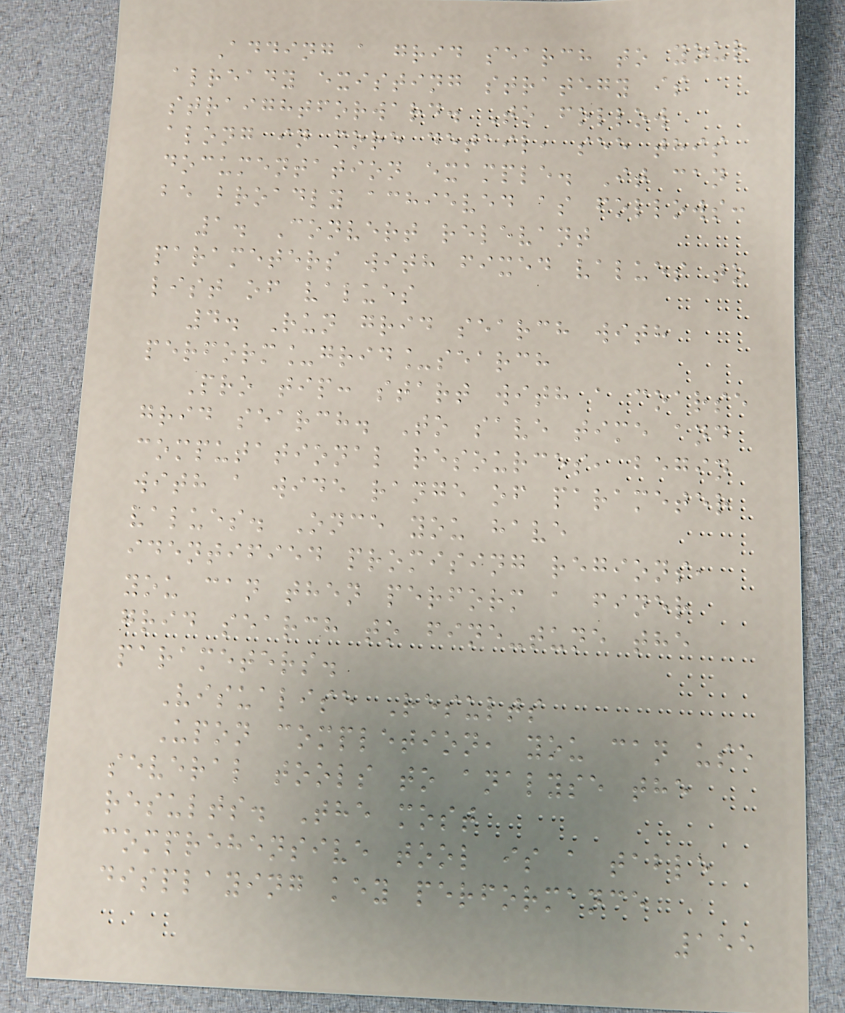Adding a grid search to your
already existing strategy is
straightforward. To follow
along in more detail, see this
documentation example. It can
be broadly achieved as follows:
1. Convert relevant
parameters with fixed values to
list of values
4. Run grid search with
perform_grid_search
Pro tip: start with a coarse
grid search. To save time and
computational resources, begin
with a wide range of parameter
values. Once you have
identified promising regions,
you can then perform a finer
grid search to fine-tune the
parameters.
Visualise Results
Upon completion, you can use
several tools to analyse the
results. The most
comprehensive tool is a table
displaying key performance
155
